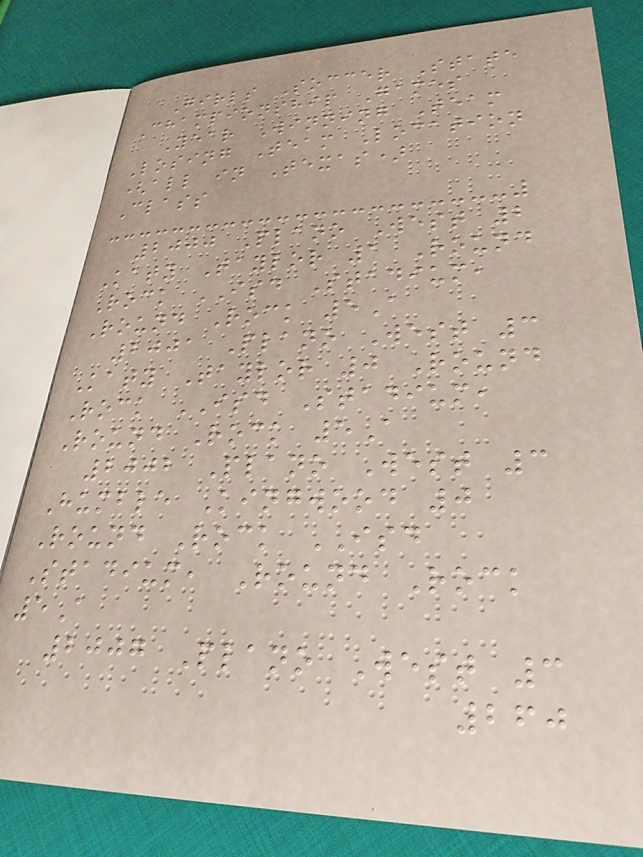Girls Soccer State
Championship Games
Year Winning Team
Losing Team Location
(all in Texas)
Class
2000 Plano West 2
Katy Taylor 1 Round
Rock ISD Stadium,
Round Rock 5A
2001 Plano West 3
Katy Taylor 0 Round
Rock ISD Stadium,
Round Rock 5A
2002 Plano West 3
Humble Kingwood 0
Round Rock ISD
Stadium, Round Rock
5A
2007 Plano West 3
260
